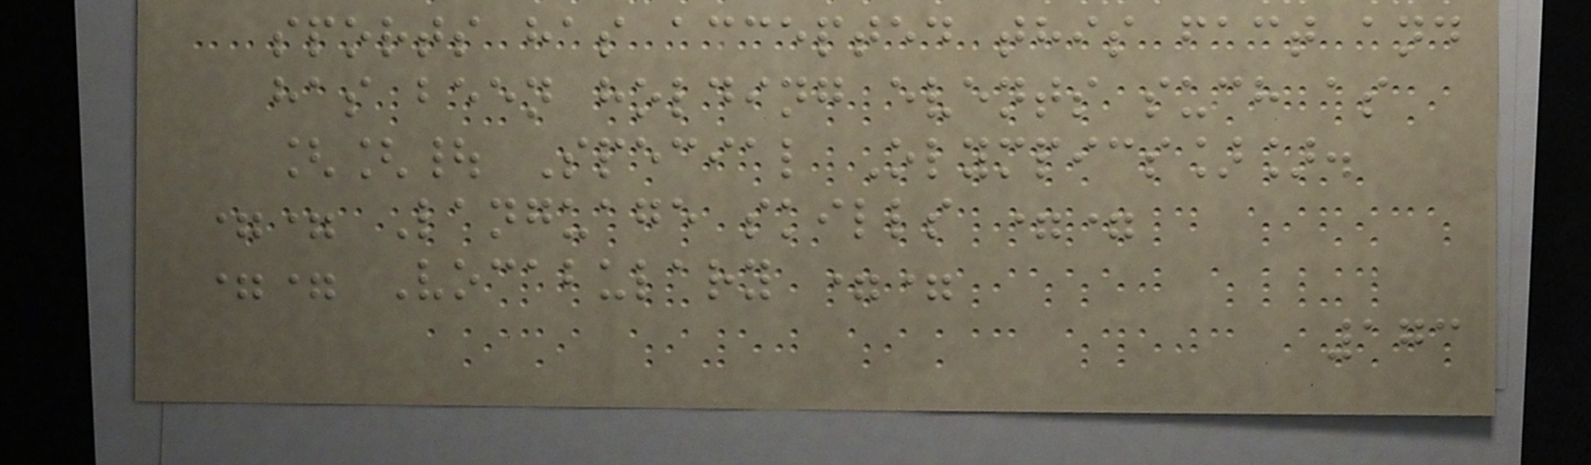sports has accepted this fact and
has been holding events such as
[[| Special Olympics]].
== Language skills ==
== Vocabulary ==
173
